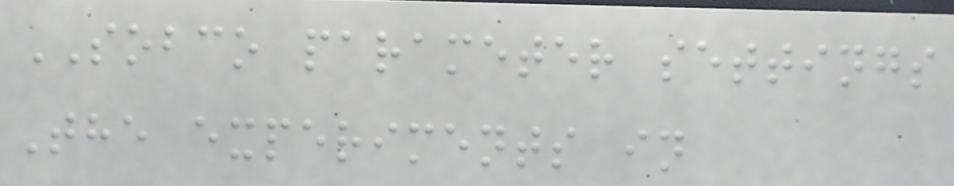SOBCO parameter settings
The experiments in
